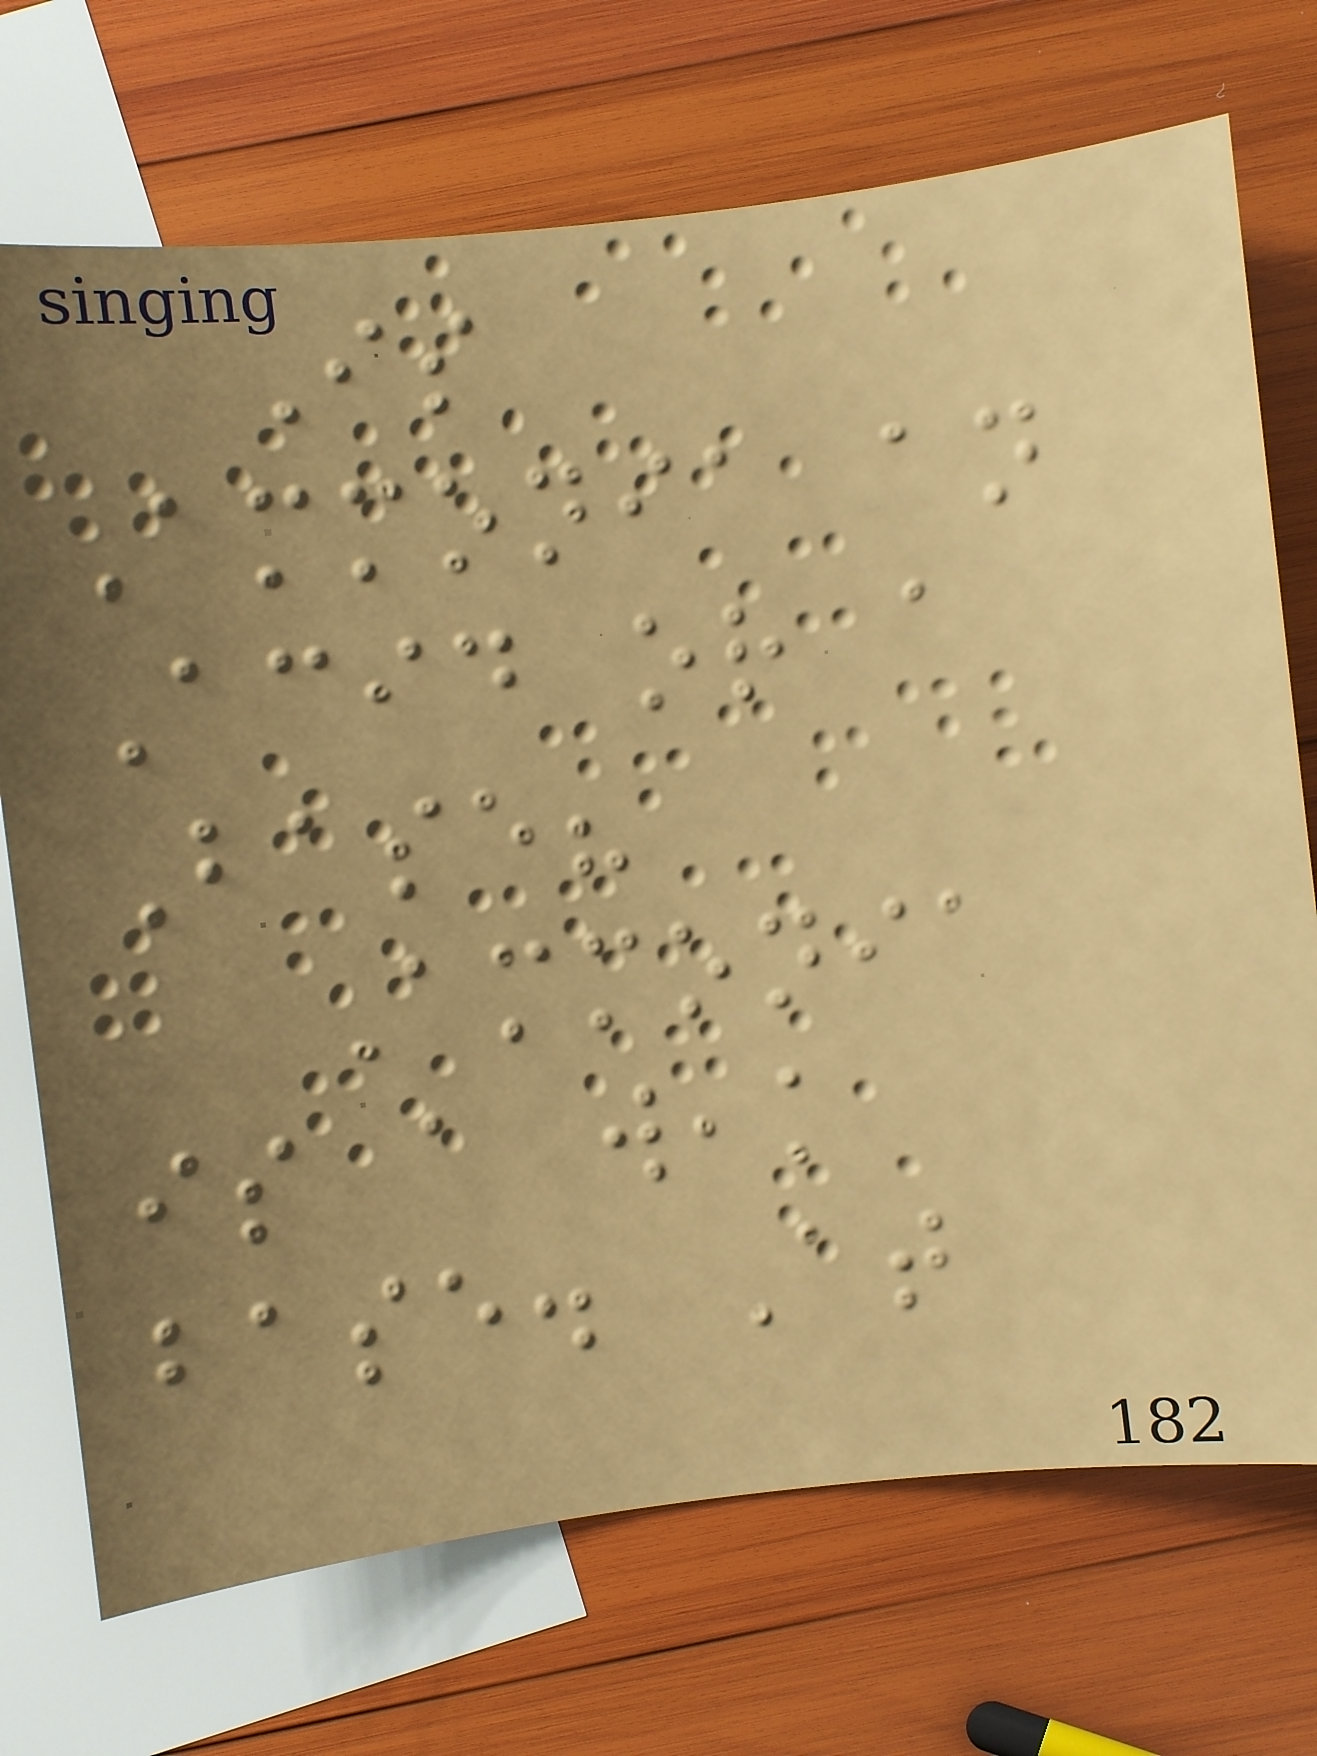Is
Ammonia an
Acid or a
Base?
Ammonia
is a weak
base. At
